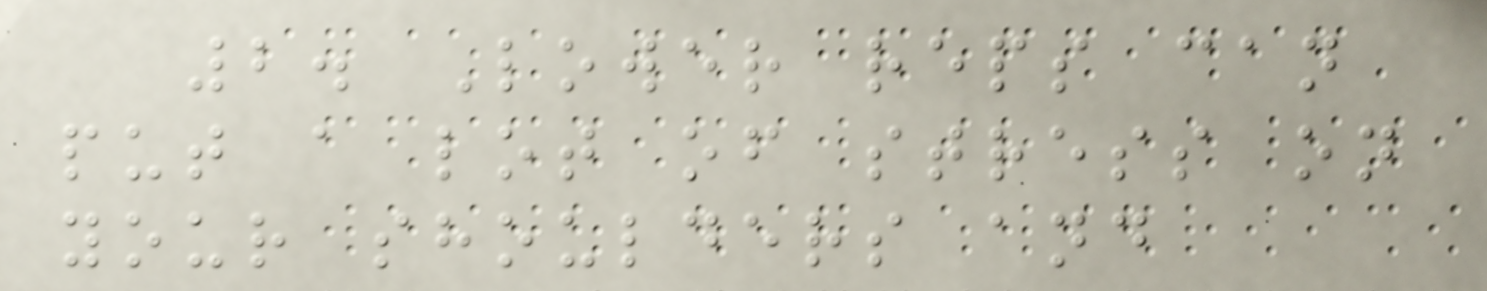2. Lower reps can
put a lot of stress on
your shoulders and
